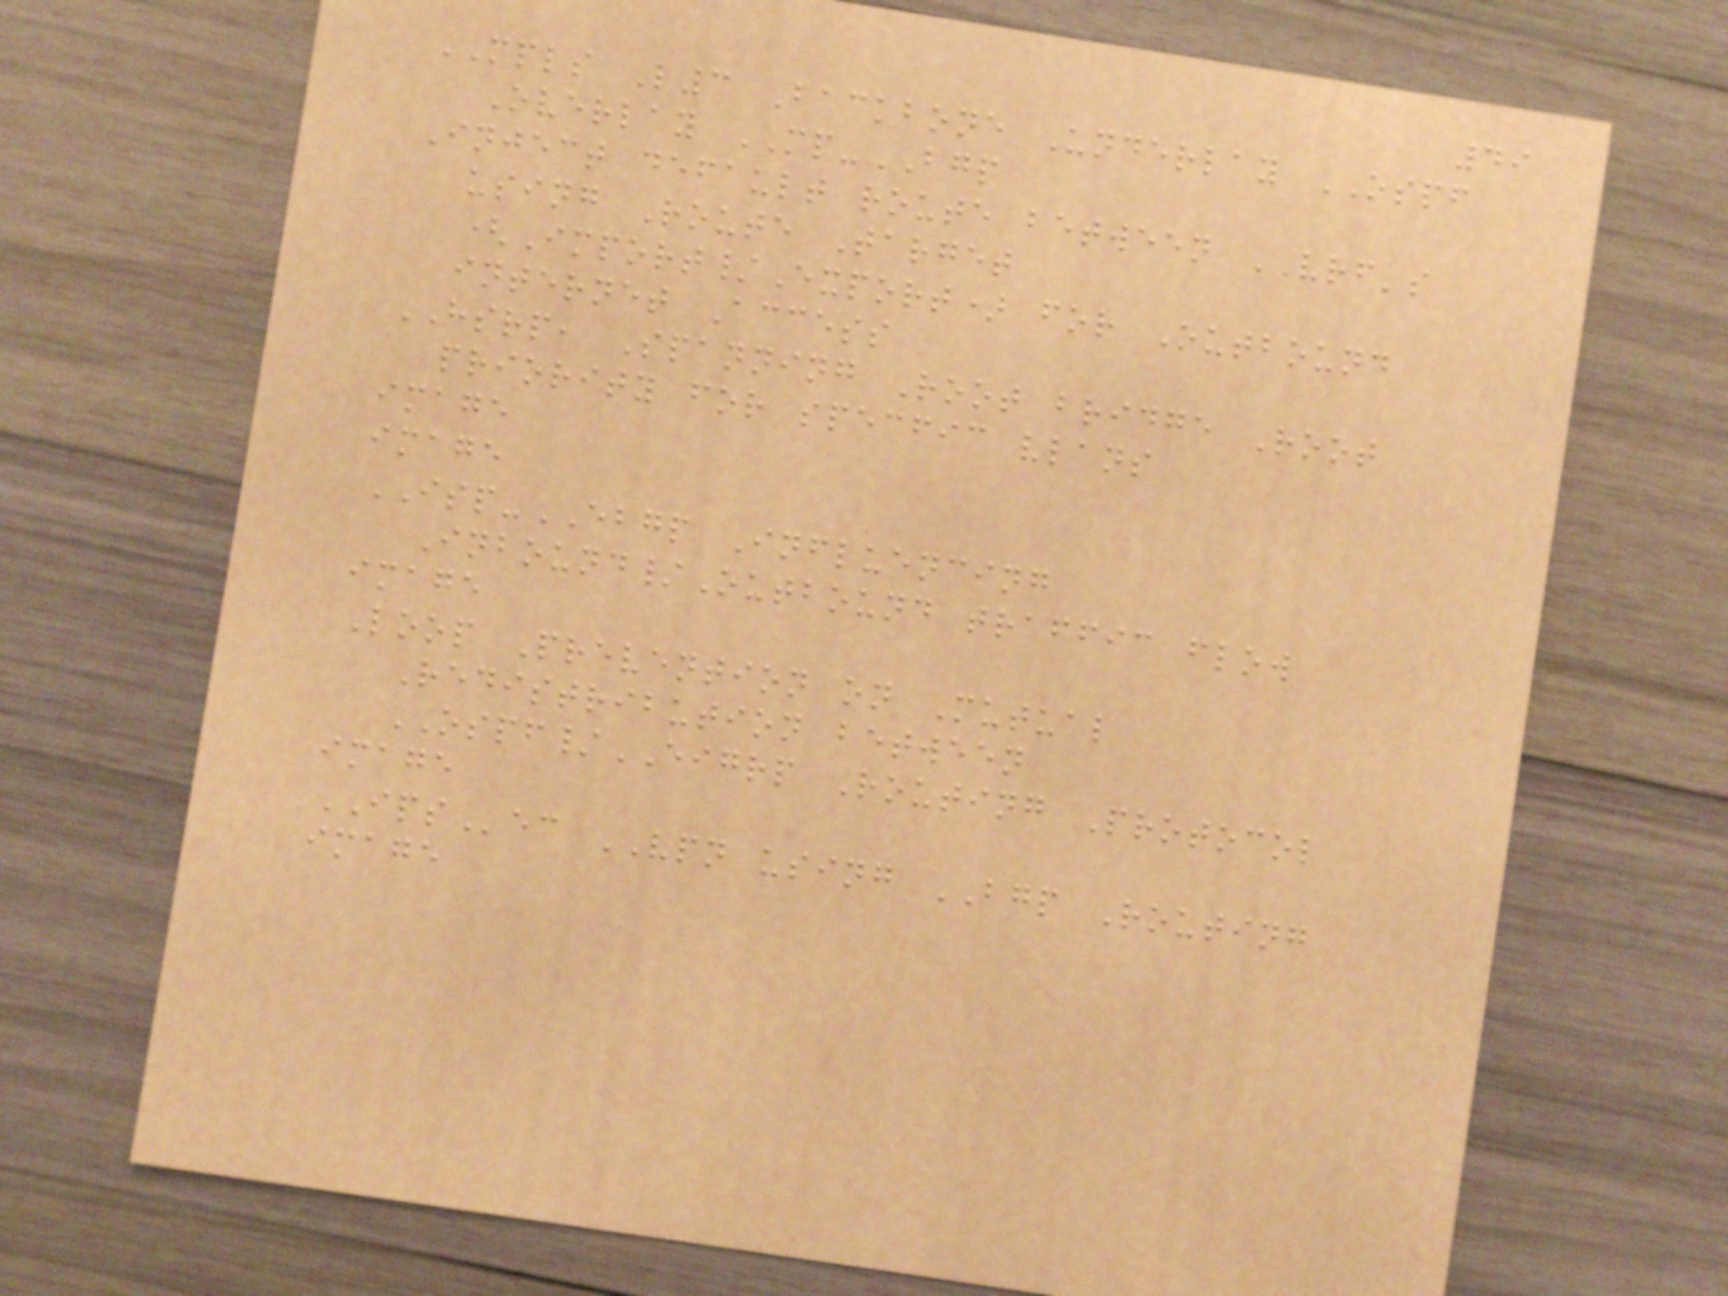49
MPLS L3 Backbone Underlay OSPF
Overlay MP-BGP
Inject default route between VRF's
using Route Target
(Import/Export) for Outbound
internet Access
HSRP, Spanning Root bridge Root
priority for specfic vlans
image
image
ISP-EBGP Influencing
Inbound/Outbound traffic flow
image
Loop Prevention on Mutual
Redistribution between
OSPF/EIGRP Routing Protocol
image
IPSec VPN using BGP Routing
image
